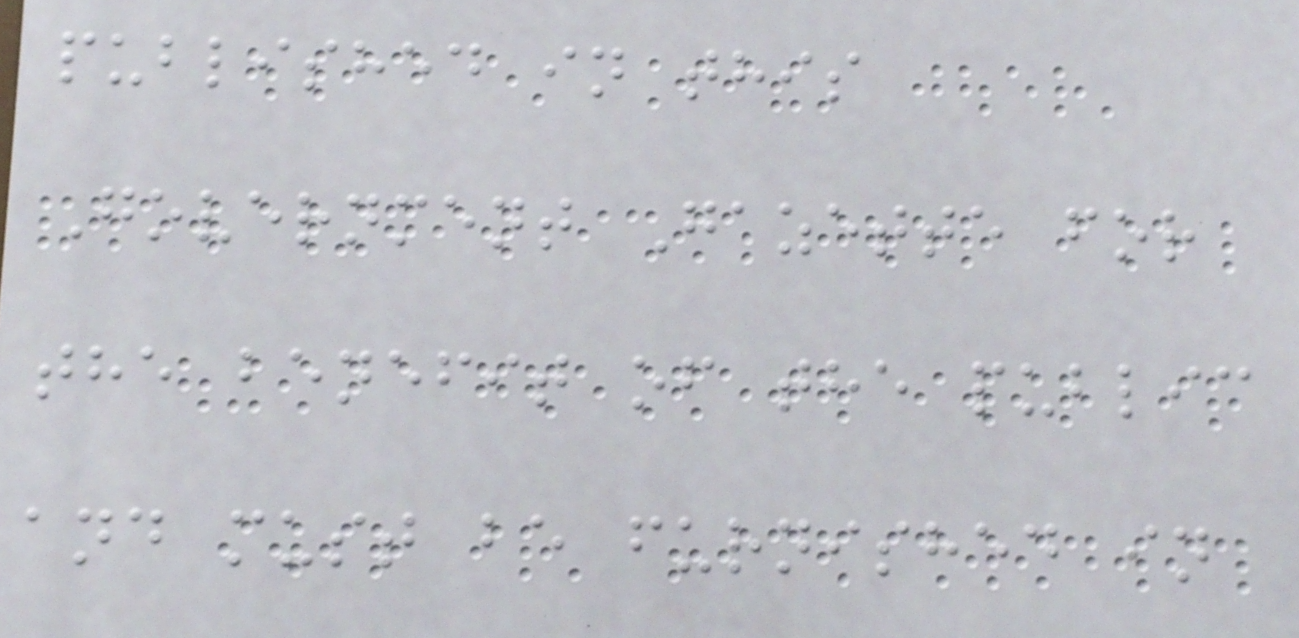published in this
Government Gazette for
the benefit of the public
and must be furnished in
